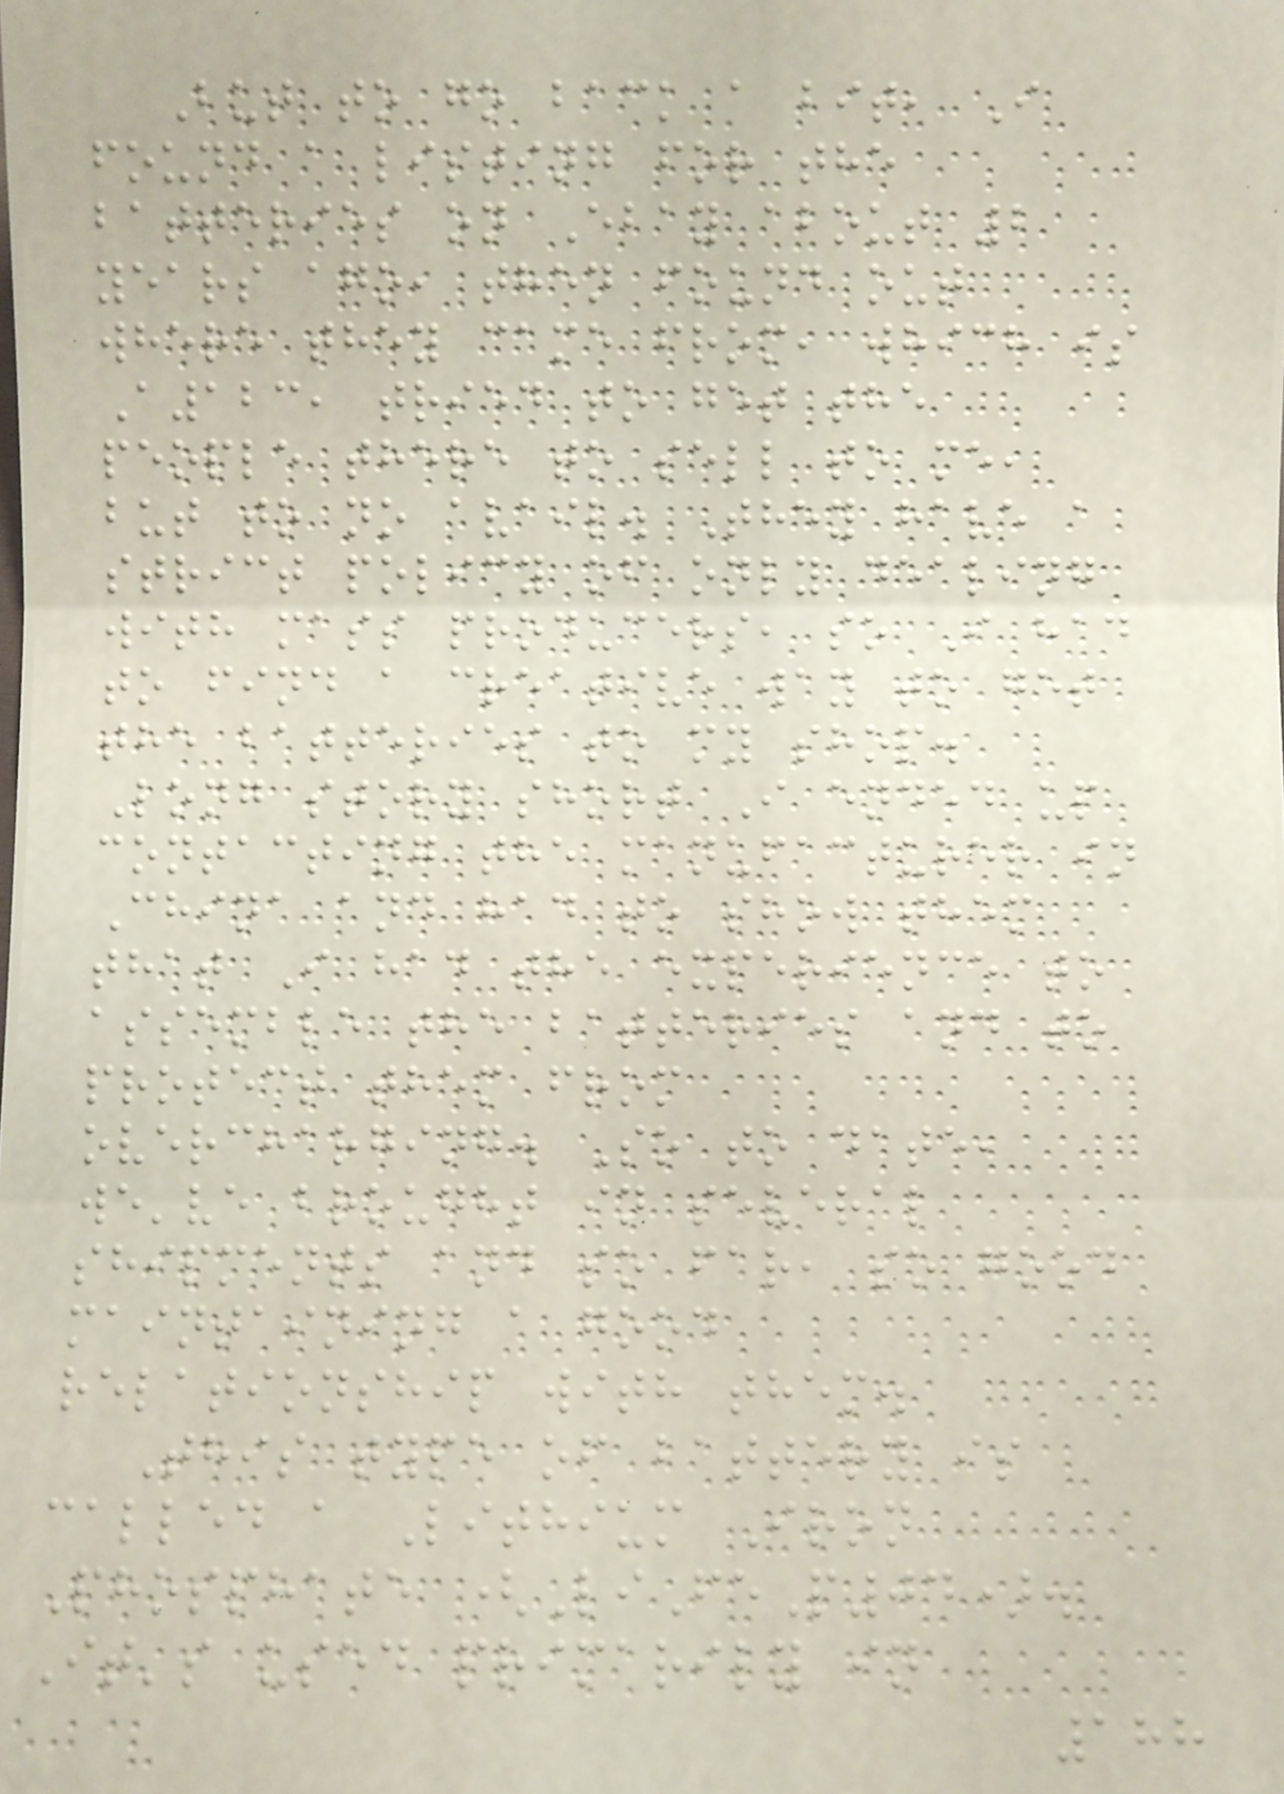But to go back a bit, I
found a listing for the
batteries on Ebay about 2
years ago, then found out
where they came from, which is
A123, tried to get the
people there to sell to me,
but to no avail. They have a
strict policy of only dealing
with mass producers, so I had
to find a creative way to get
the batteries to my shop.
Long story short I ended up
contacting the manufacturer in
China and had to show them
that I had the experience to
assemble the batteries and to
protect them from
overcharging. So to date,
we've brought in several
shipments and so far, so good
maintaining a good
relationship with them.
This type of battery is
called a Lithium Iron
Phosphate (LiFeP04).
It's used primarily in
188
